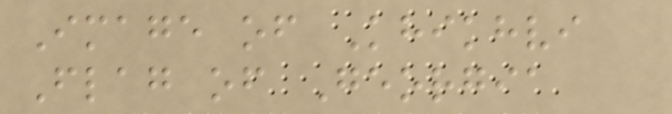Image of Khikhvi
Flag of Georgia
